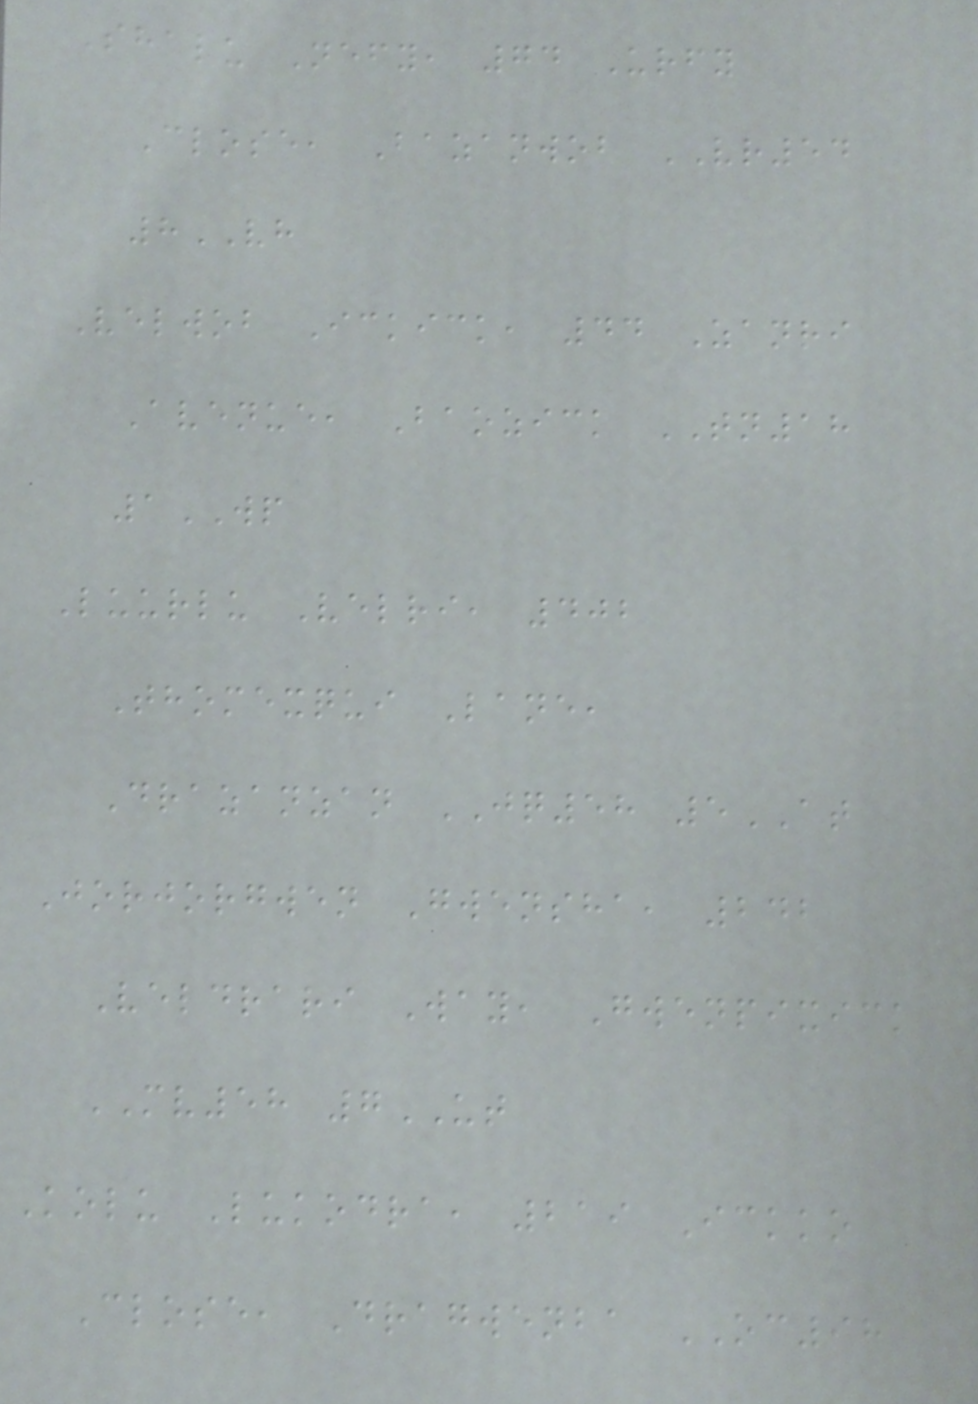Shalu Nefy, 74 Urfy
Close, Bazanwob VR54
8VH
Velwob Ickick, 44 Zanri
Avenue, Baozick TN18
1WP
Luurlu Velri, 402
Thomexqui Lane,
Drazanzan JQ58 5AT
Jorjorgwen Gwensha, 242
Veldrari Way, Gwenpixick
MV58 7UT
Kolu Lukodra, 219 Ickko
Close, Dragwenba OC98
